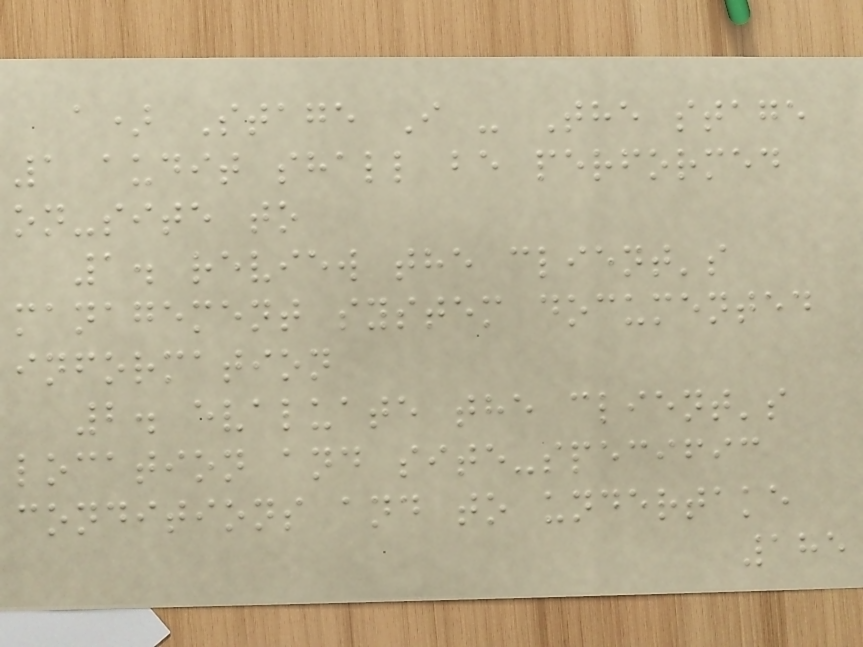a) Stage I - The stage
1 audit shall be performed
on-site to
1. review the client's
management system documented
information
2. evaluate the client's
location and site-specific
conditions and to undertake
185
